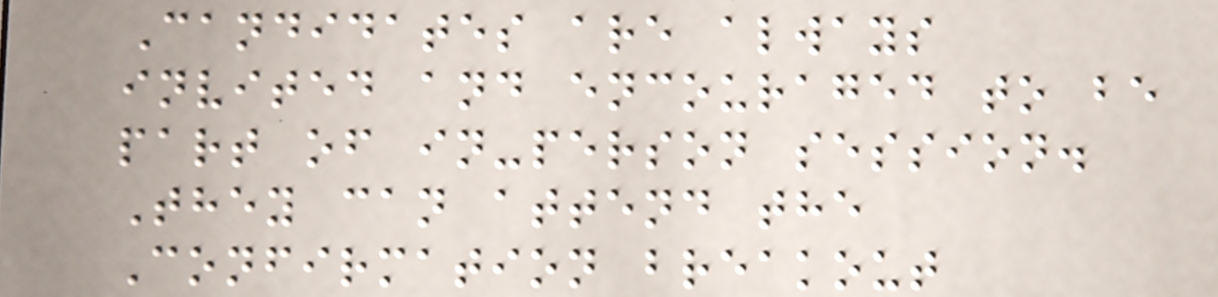Candidates are always
invited and encouraged to be
part of in-person session.
They can attend the
Confirmation breakout
